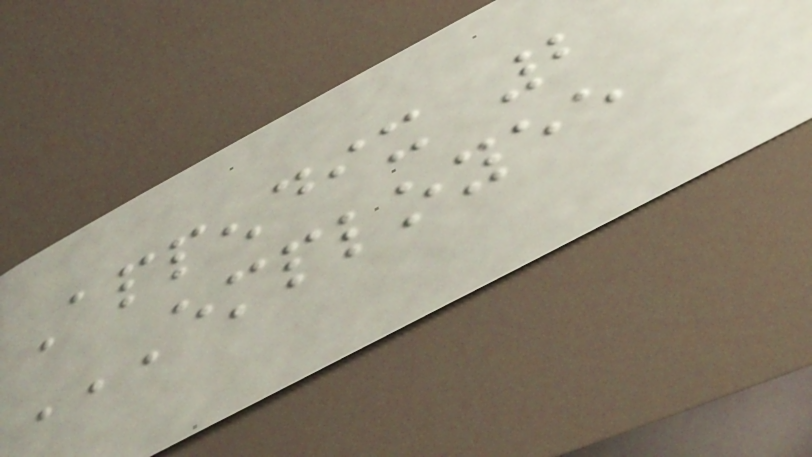Appendix 2
EMPLOYEE
